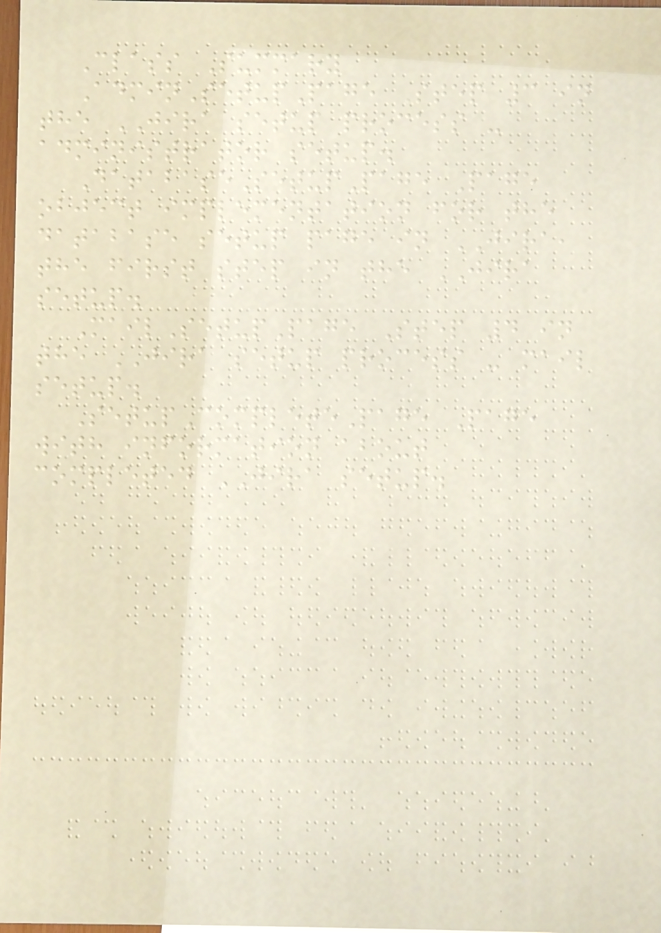Class Summary
AdminSetupPage Step 3 in
the JIRA setup process -
administrator setup.
DatabaseSetupPage Page
object implementation for the
database setup page in JIRA,
the first step in the JIRA
setup.
MailSetupPage Step 4 in
the JIRA setup process - mail
setup.
SetupCompletePage Page
with information about
completed JIRA setup.
